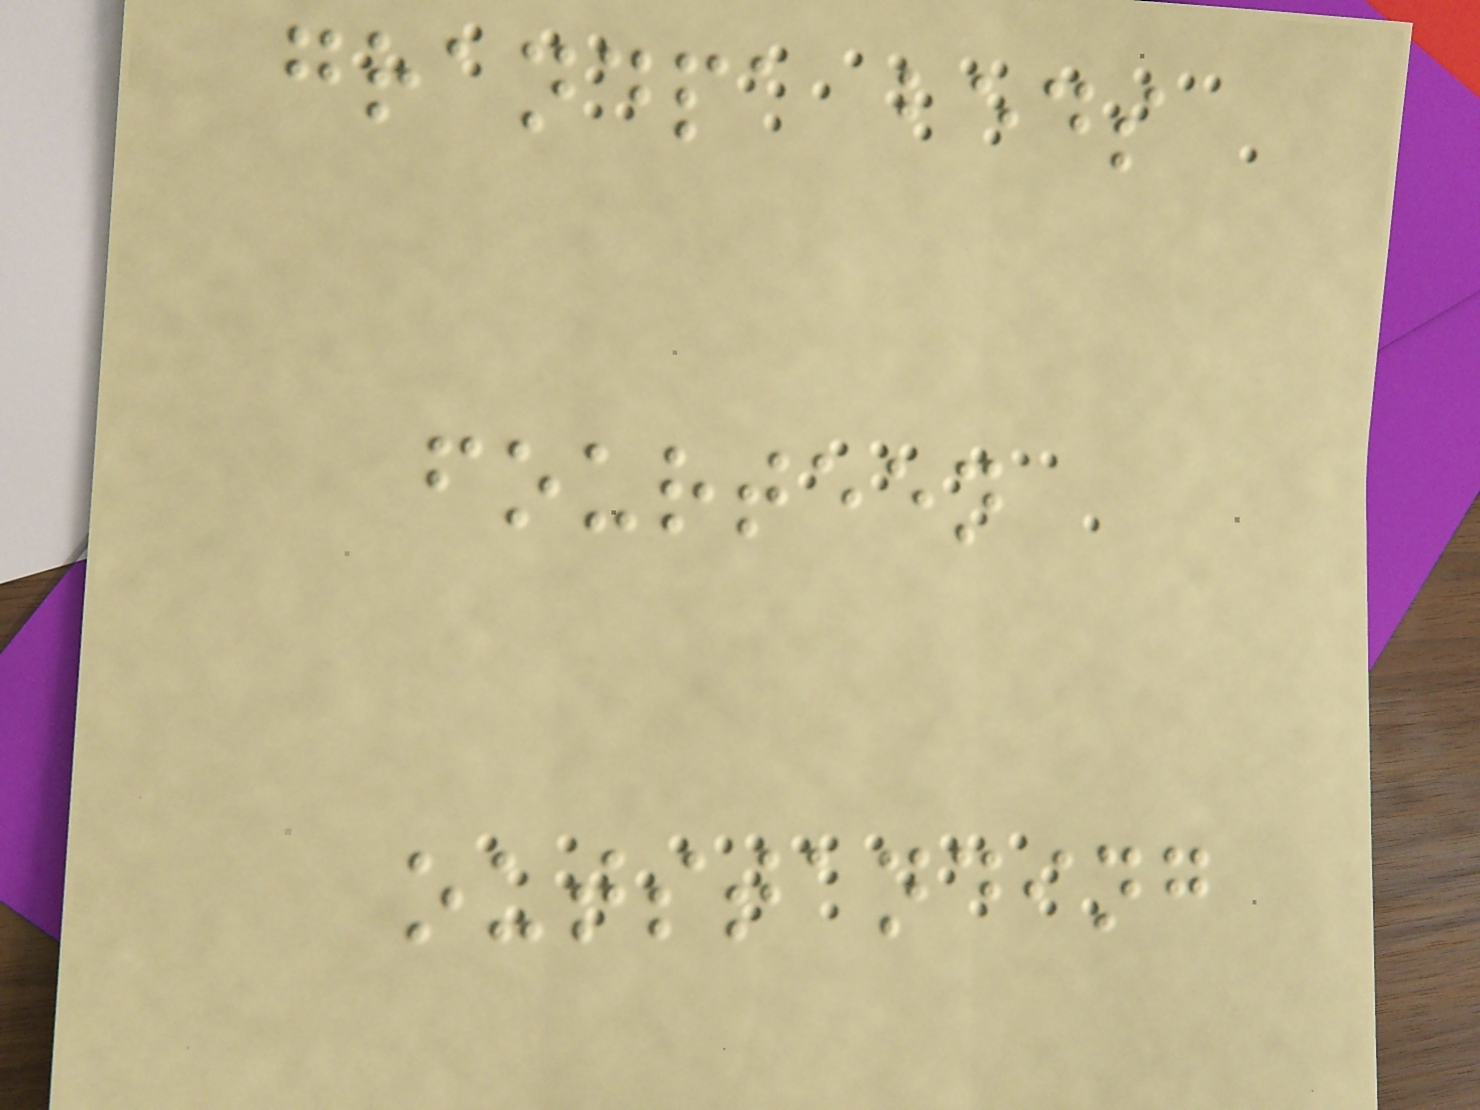grandpa beds
fourteen
outstanding
